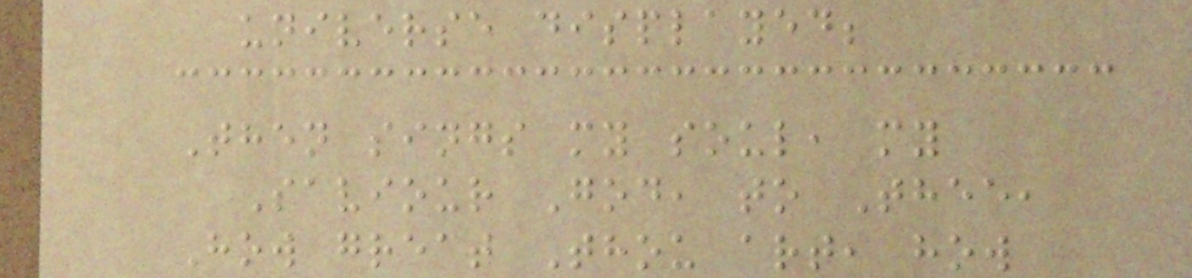universe displayed;
Then sings my soul, my
Saviour God, to Thee,
How great Thou art, how
